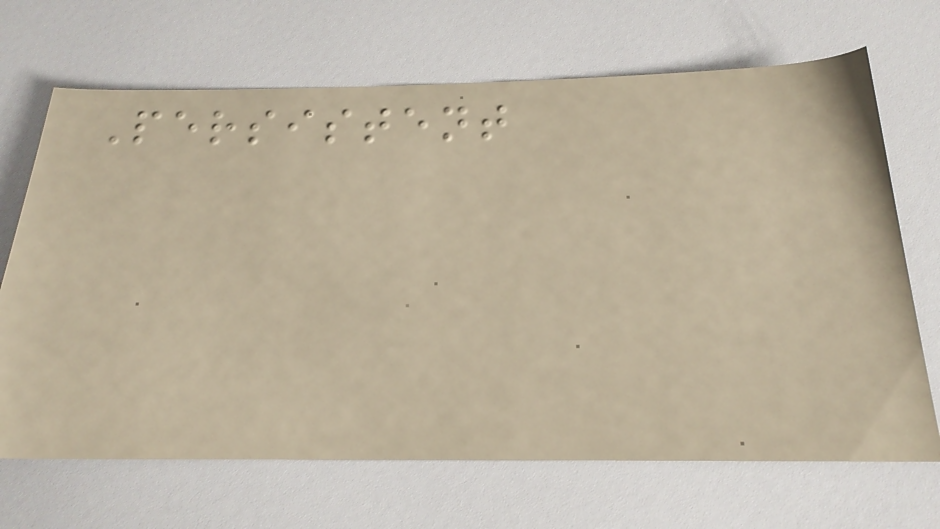Persistent
